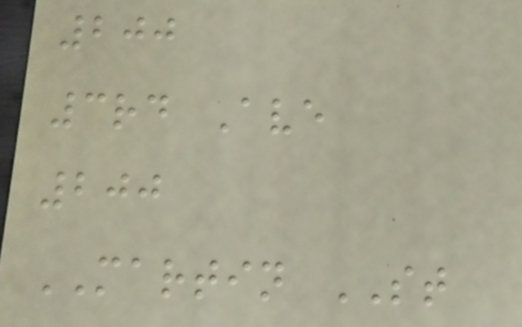200
3rd Ave
200
MARTIN ST
